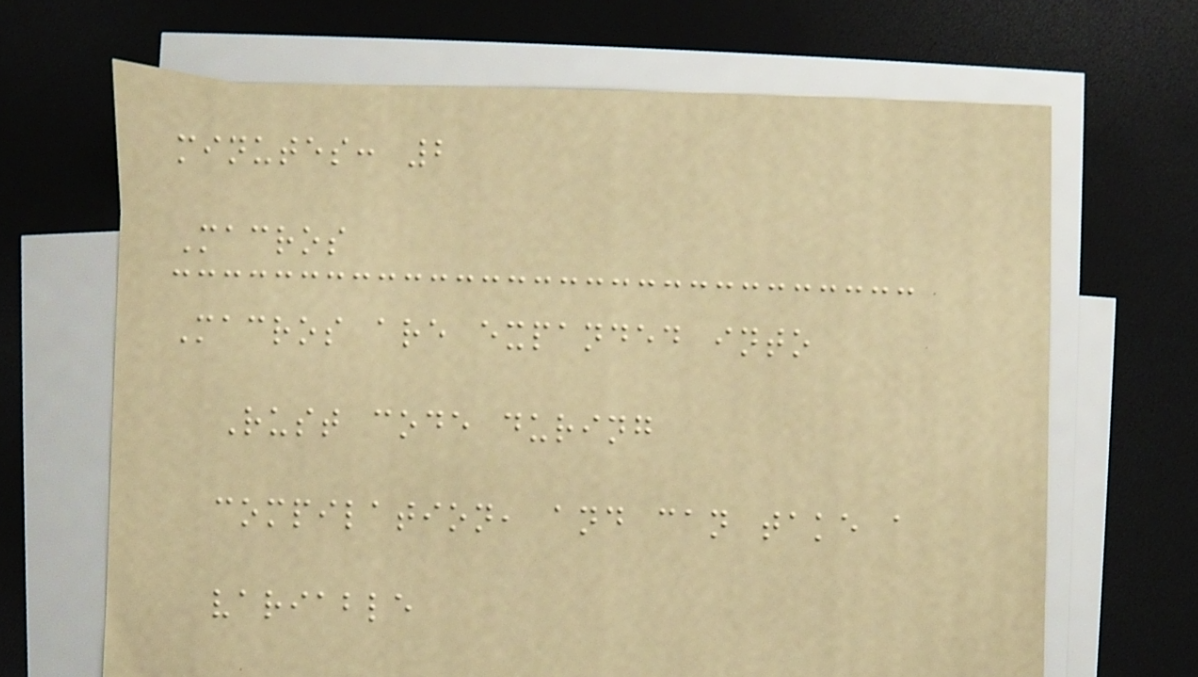minutes: 2
Macros
Macros are expanded into
Rust code during
compilation, and can take a
variable
